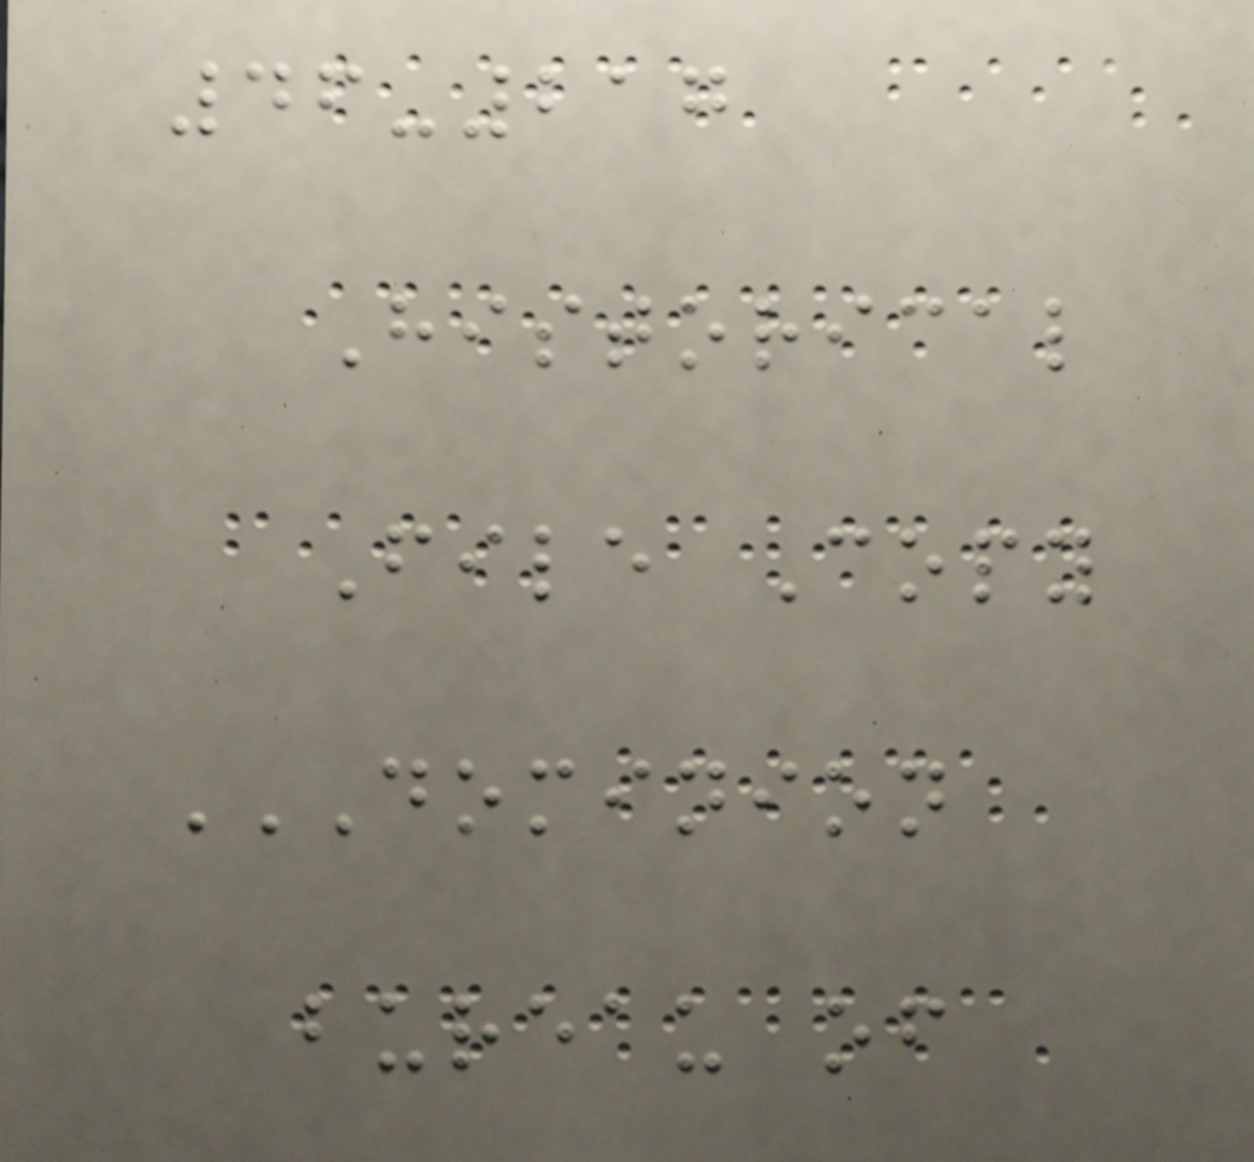46-217
Historical
File Copy
DOMINION
BUREAU OF
